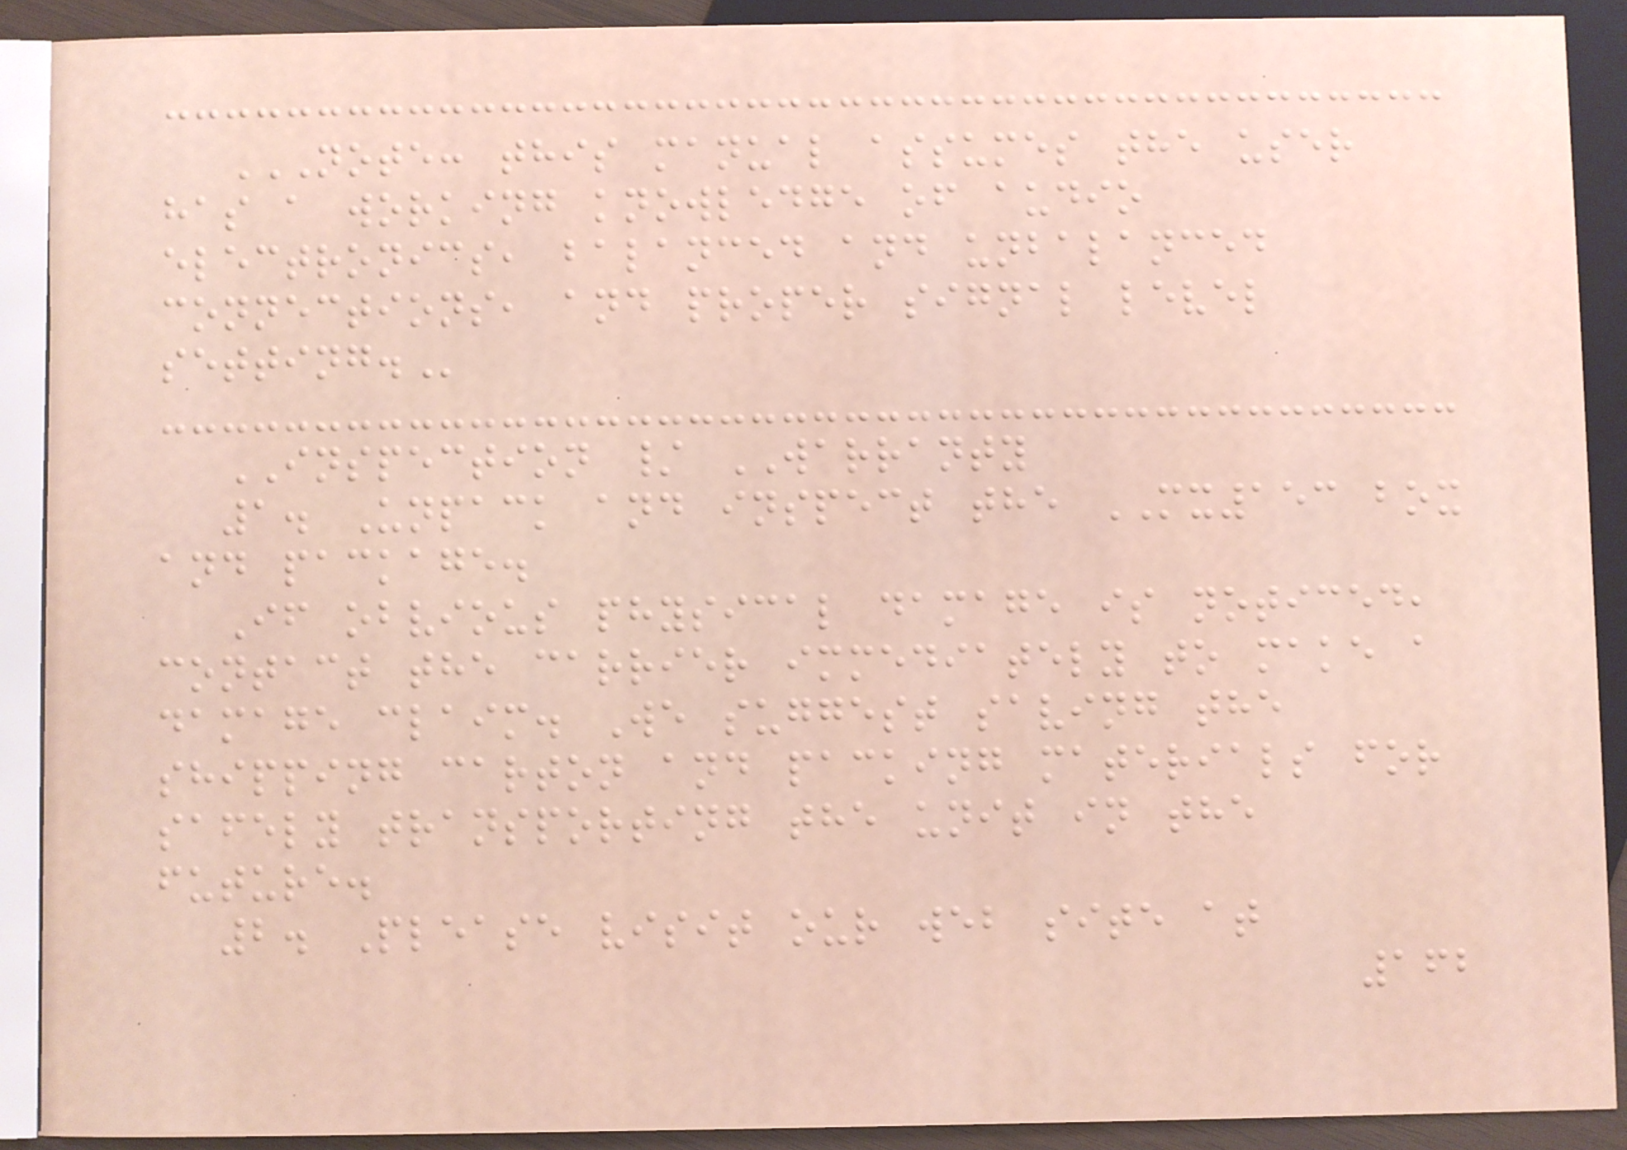NOTE: THIS MANUAL ASSUMES THE USER
HAS A WORKING KNOWLEDGE OF AUDIO
ELECTRONICS, BALANCED AND UNBALANCED
CONNECTIONS, AND PROPER SIGNAL LEVEL
SETTING.
INSPECTION / WARRANTY
1. Unpack and inspect the MX153 box
and package.
If obvious physical damage is noticed,
contact the carrier immediately to make a
damage claim. We suggest saving the
shipping carton and packing materials for
safely transporting the unit in the
future.
2. Please visit our web site at
162
